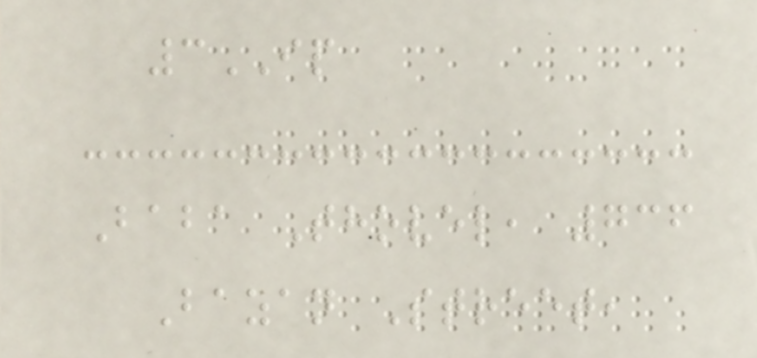3IP
Baba Thovel, 736
Bazan Street,
